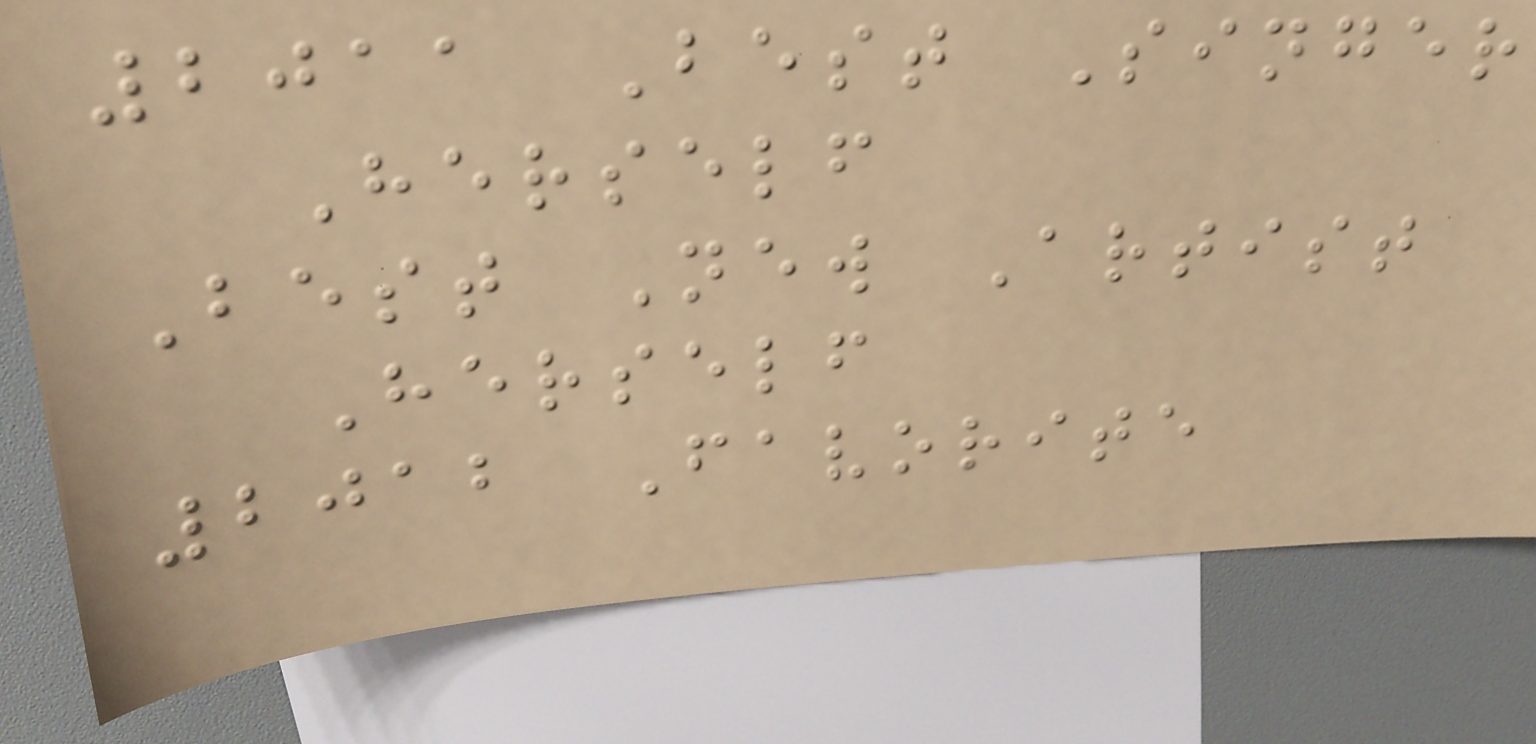2011 Best Singer
Herself
Best New Artist
Herself
2012 Favorite
